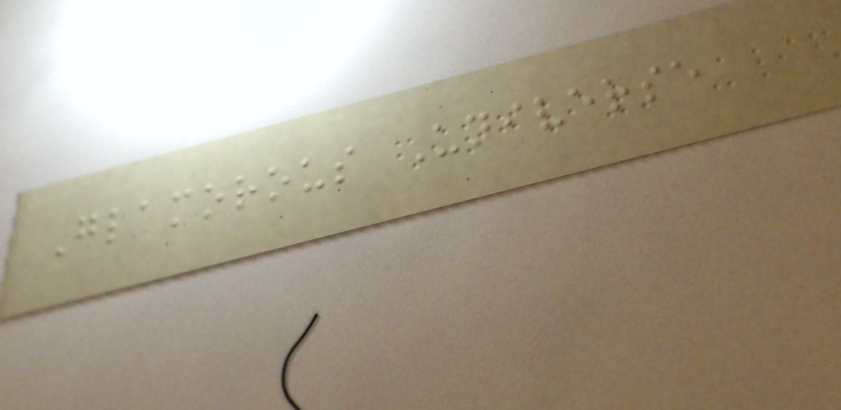Glamorous Universe
